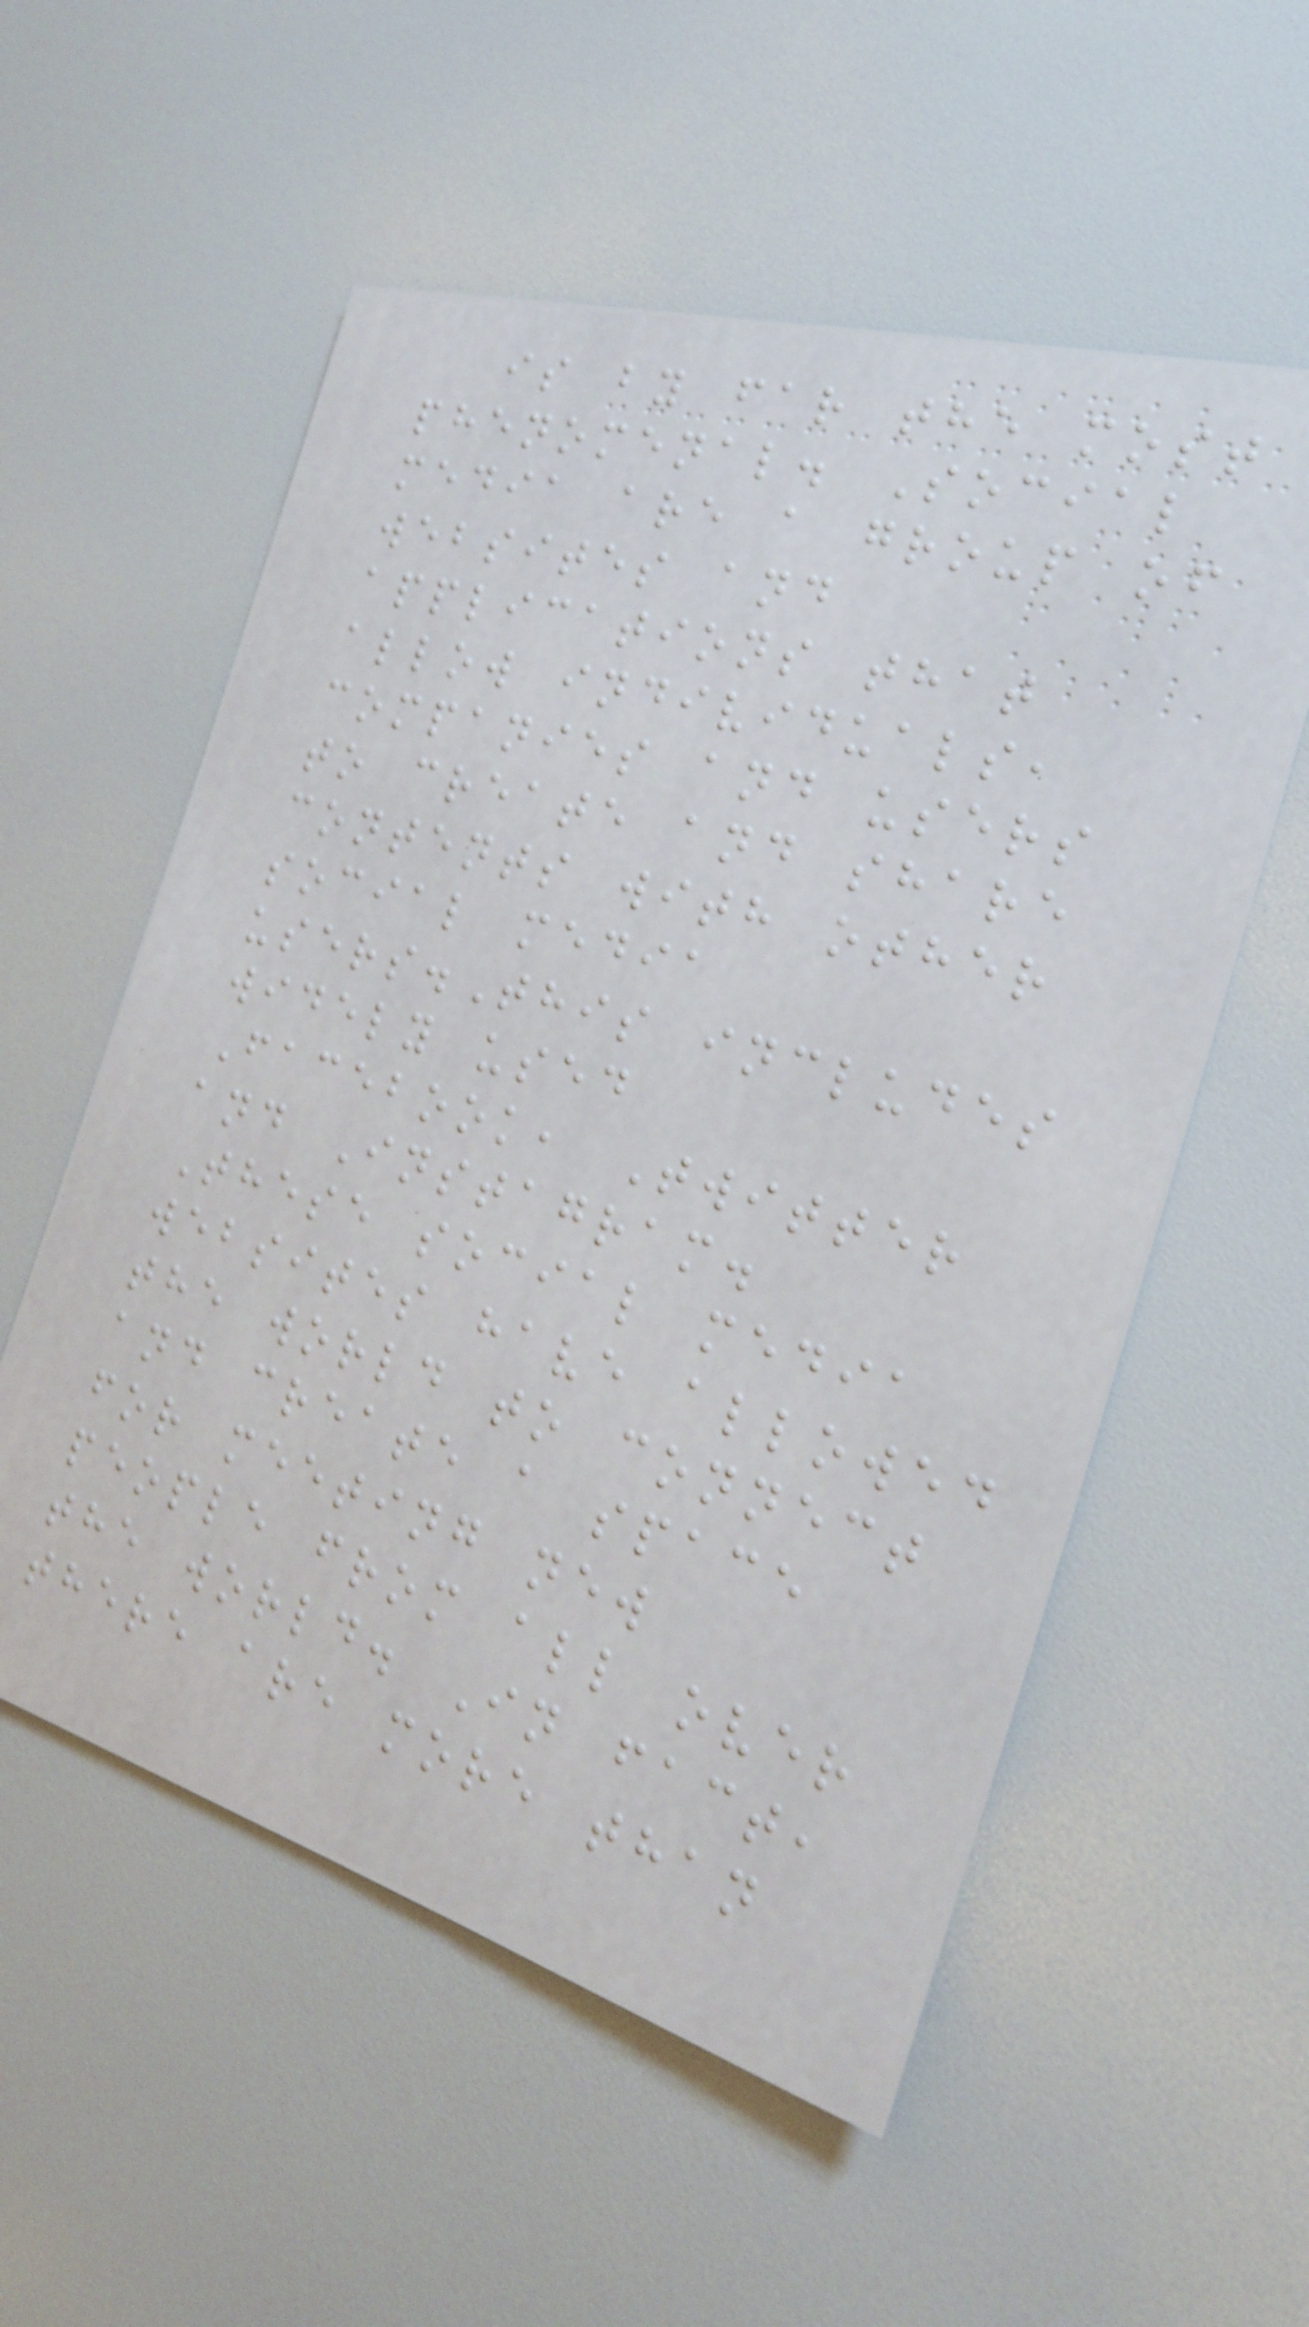is by far the most
phenomenal. Social
media are a group of
websites and
applications that
allow individuals,
companies and users
to create and share
contents with other
social media
users.This includes
widely used
Facebook, Twitter
and Instagram.
These social media
websites have allowed
the world to connect
and create a space
for meeting new
people from all over
the world. In fact,
there are more than
